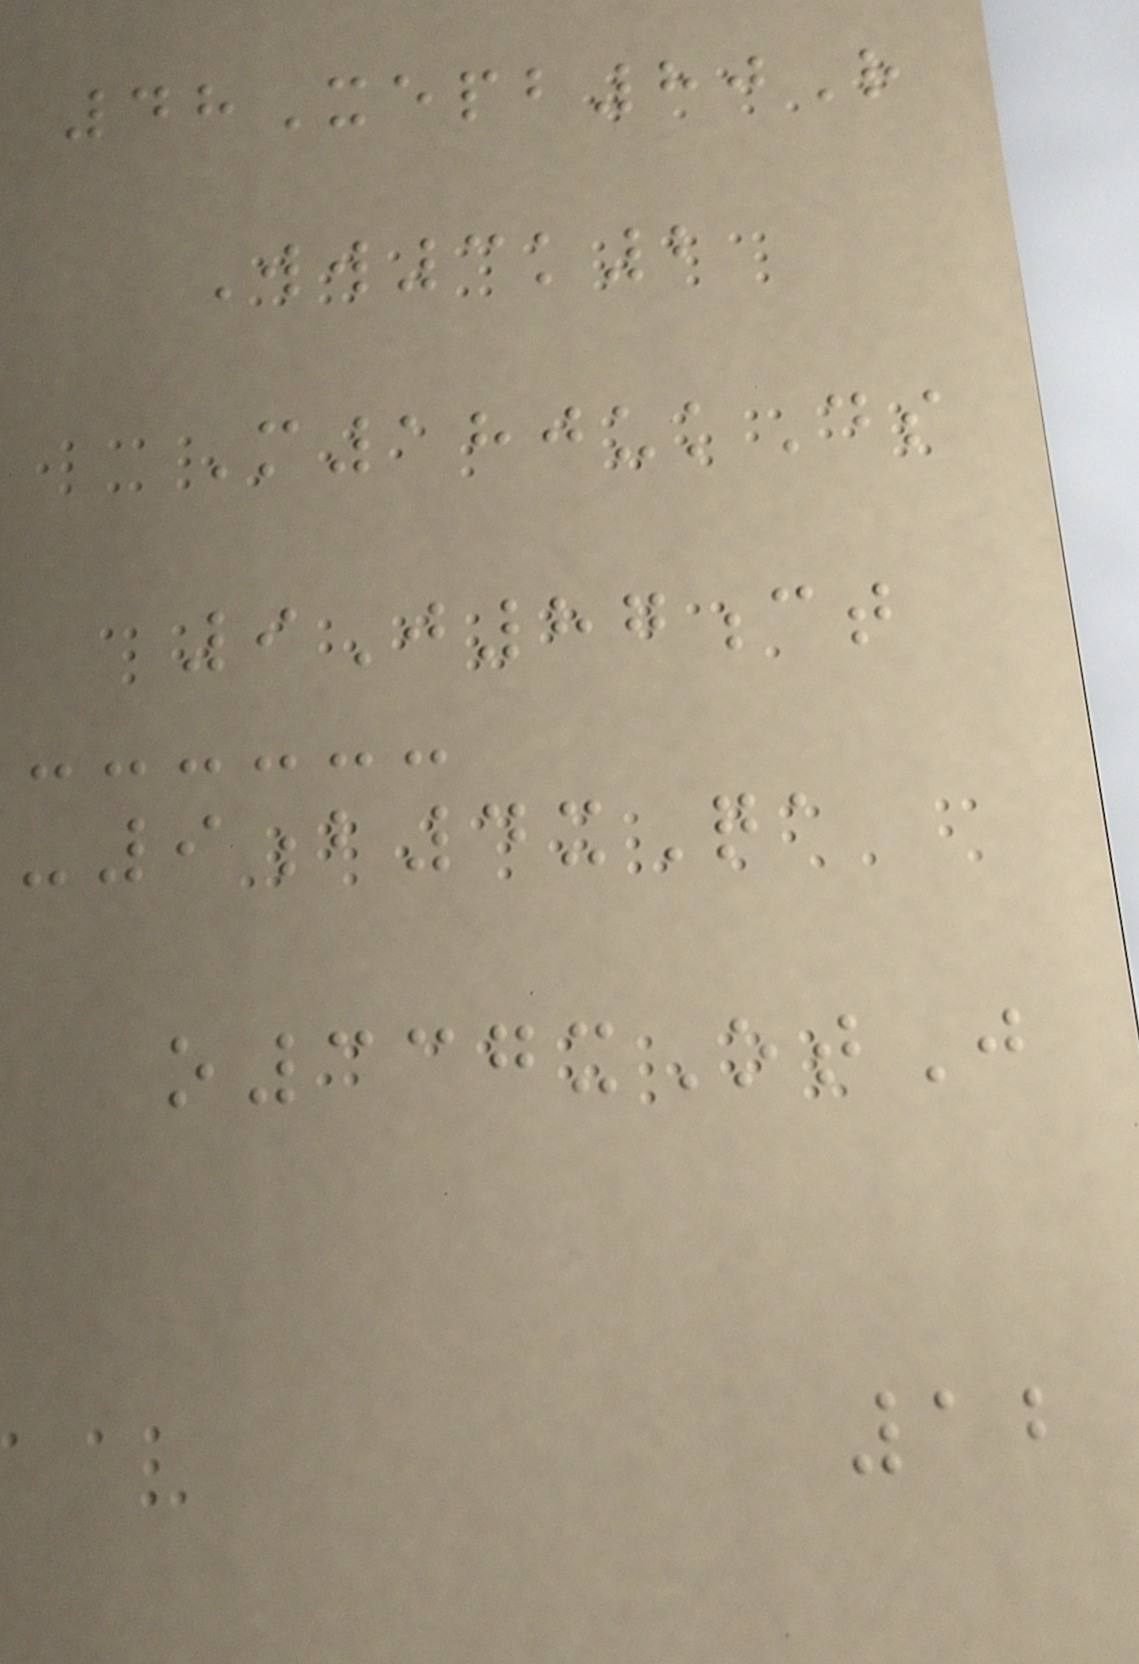48Xepb80R
Ww3k2
M180ukDs
9J87ct
-9b4xQa
o337xOtJ
12
